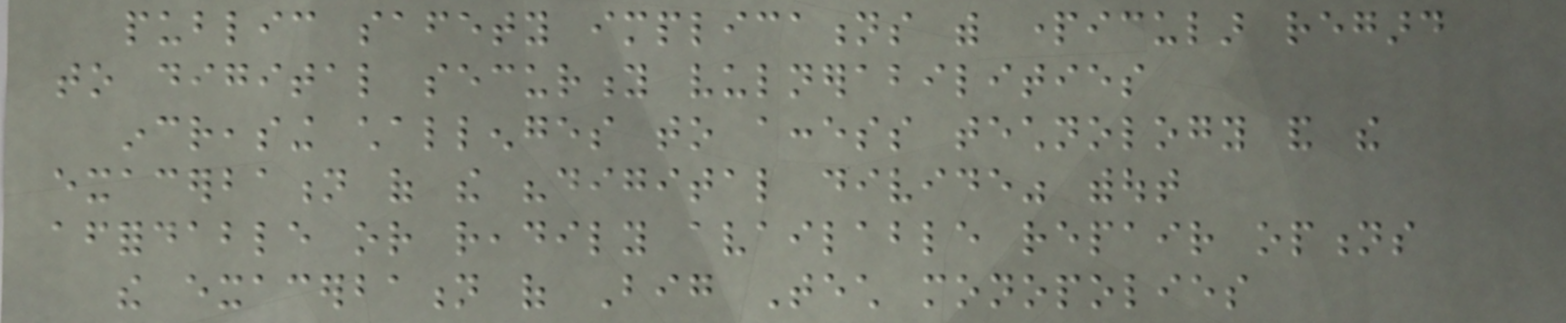public safety implications with particular regard
to digital security vulnerabilities
increasing challenges to access technology and the
exacerbation of the "digital divide" without
affordable or readily available repair options
the exacerbation of Big Tech monopolies
